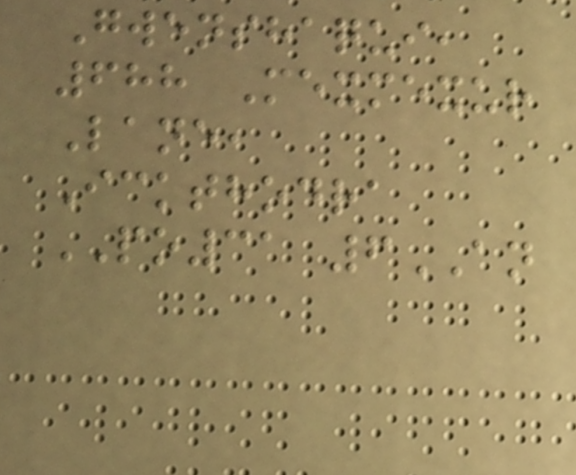Gwenshaqui,
688 Mexmexur
Lane,
Ickthodra
PO31 6AN
